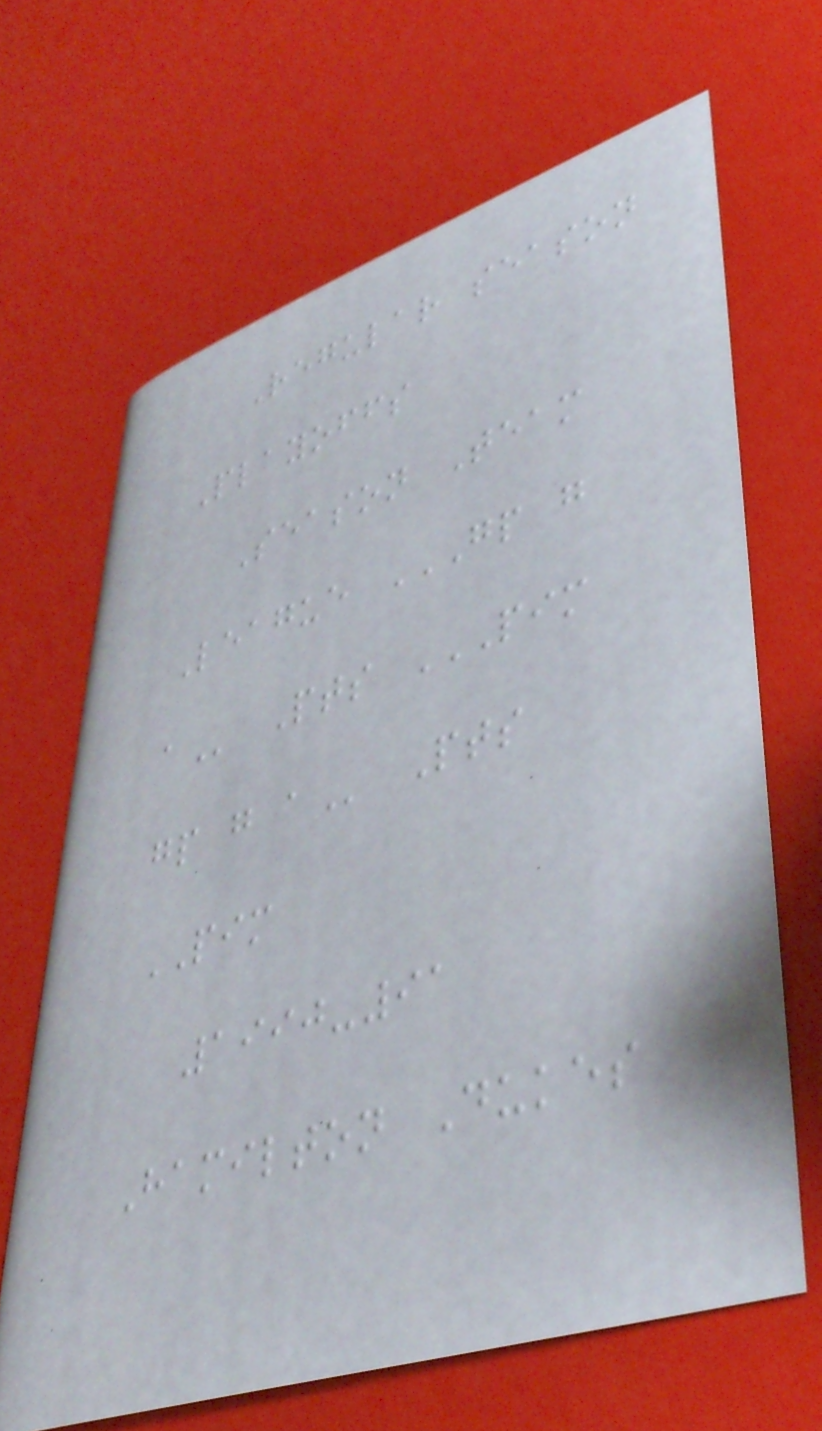Regular season
Playoffs
Season Team
League GP G
A Pts PIM
GP G A Pts
PIM
1990-91
Hamilton Dukes
